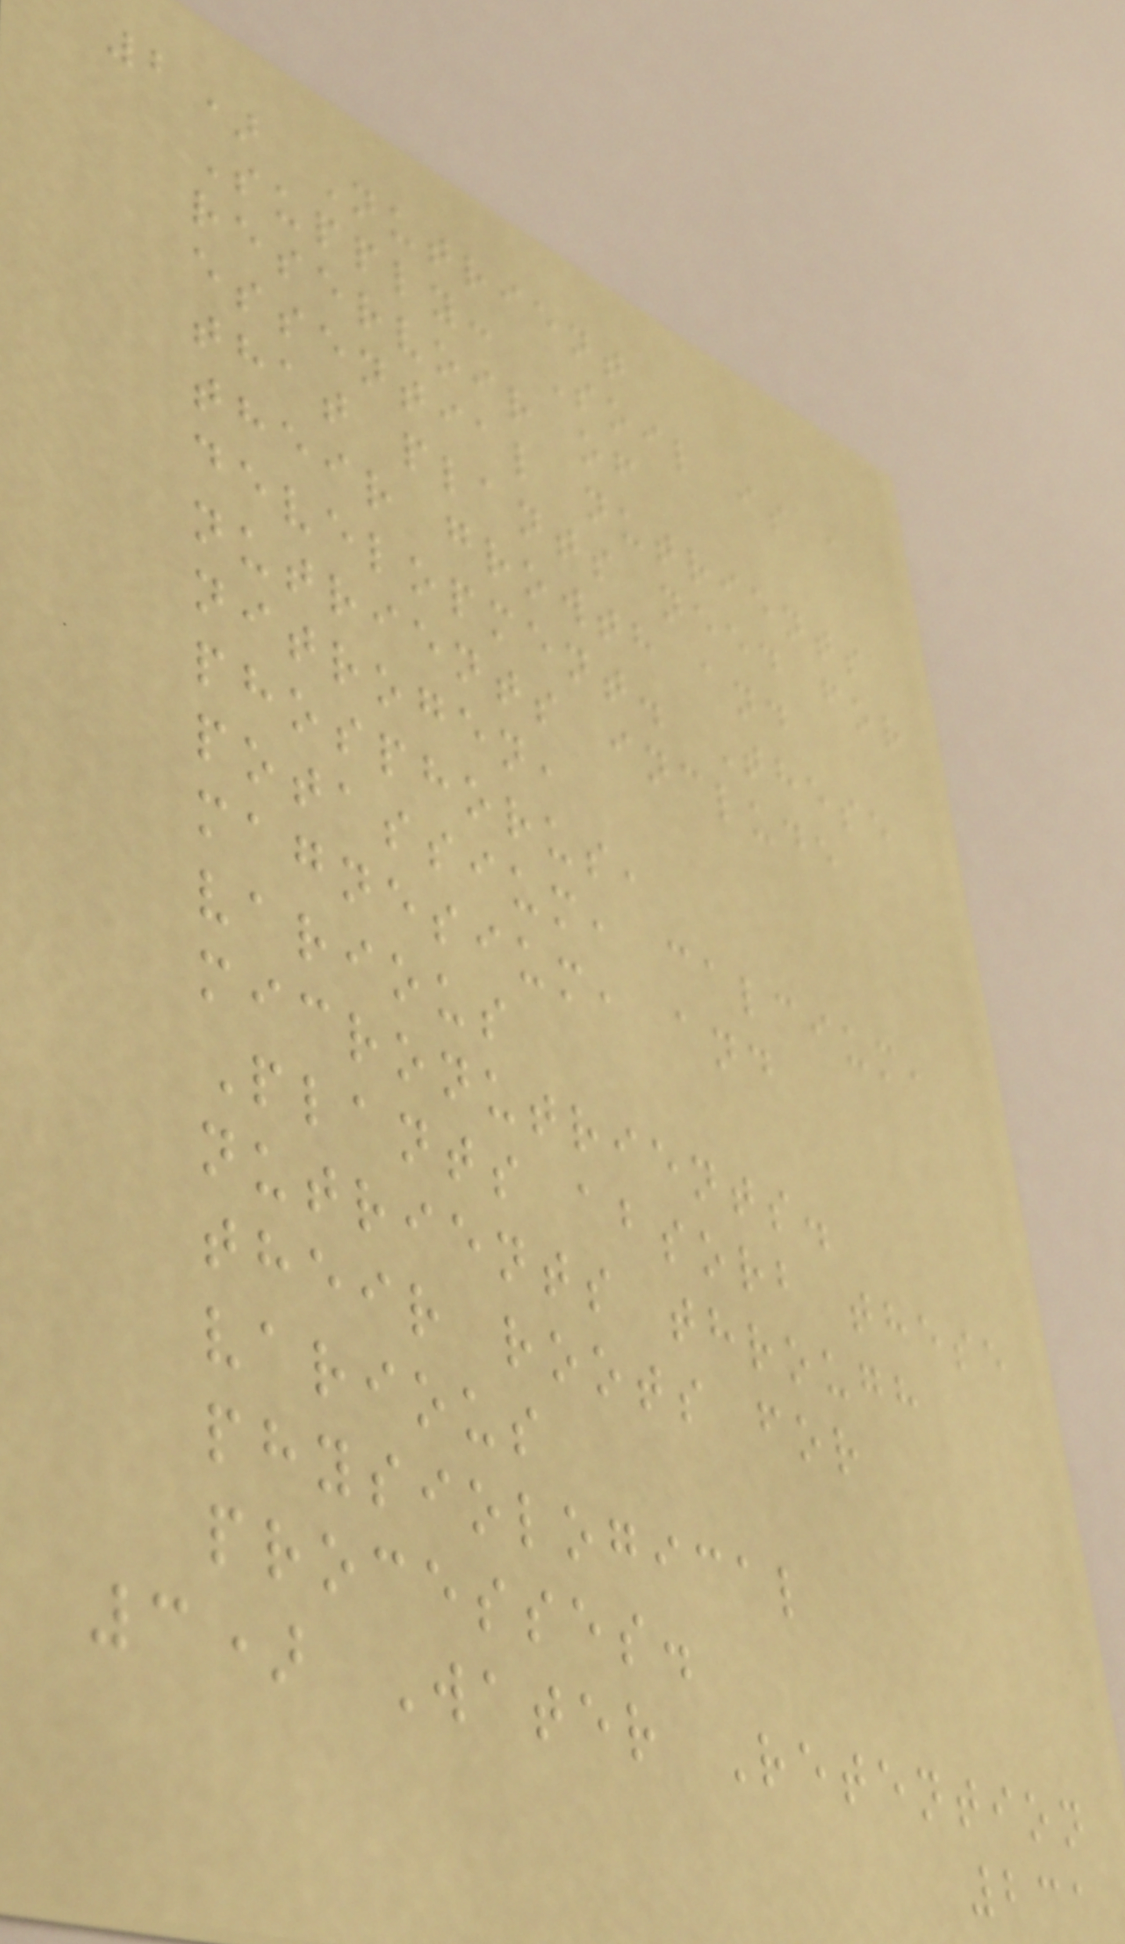2) Nutrient
Supply: Soil is a
reservoir of
essential nutrients
that plants need for
their growth and
development. These
nutrients include
nitrogen,
phosphorus,
potassium, calcium,
magnesium, and
various
micronutrients.
Plants absorb these
nutrients through
their roots for
various
physiological
processes.
3) Water Retention
231
